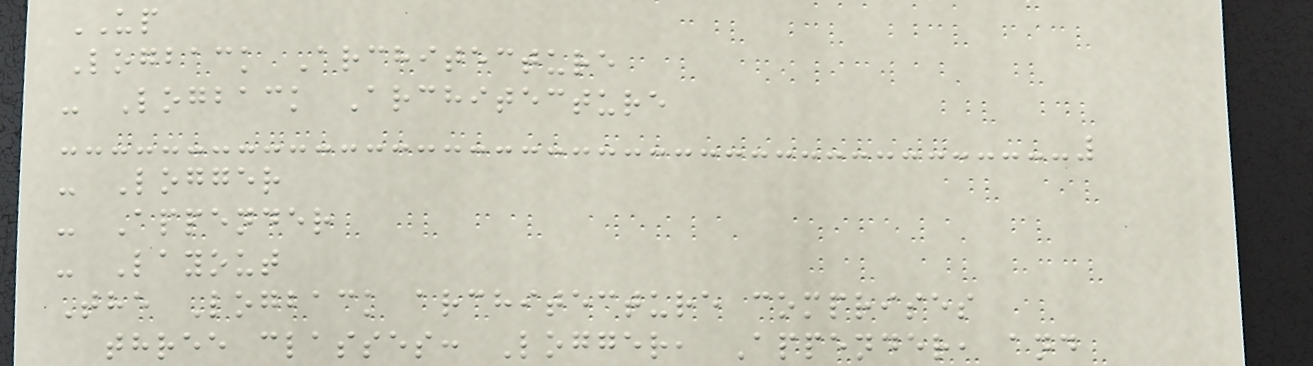UP
Logback Architecture
- Logback Architecture
- Logger
- Appender
- Layout
The Logback architecture comprises
three classes: Logger, Appender, and
